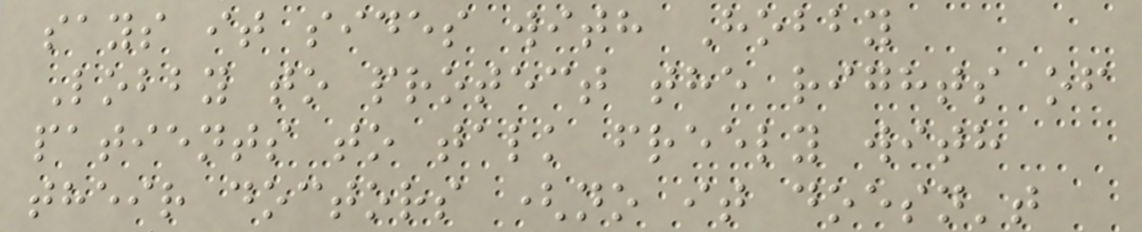says it sides with Hobby
Lobby to protect the rights of
patients to talk freely with
their doctors (no it doesn't
